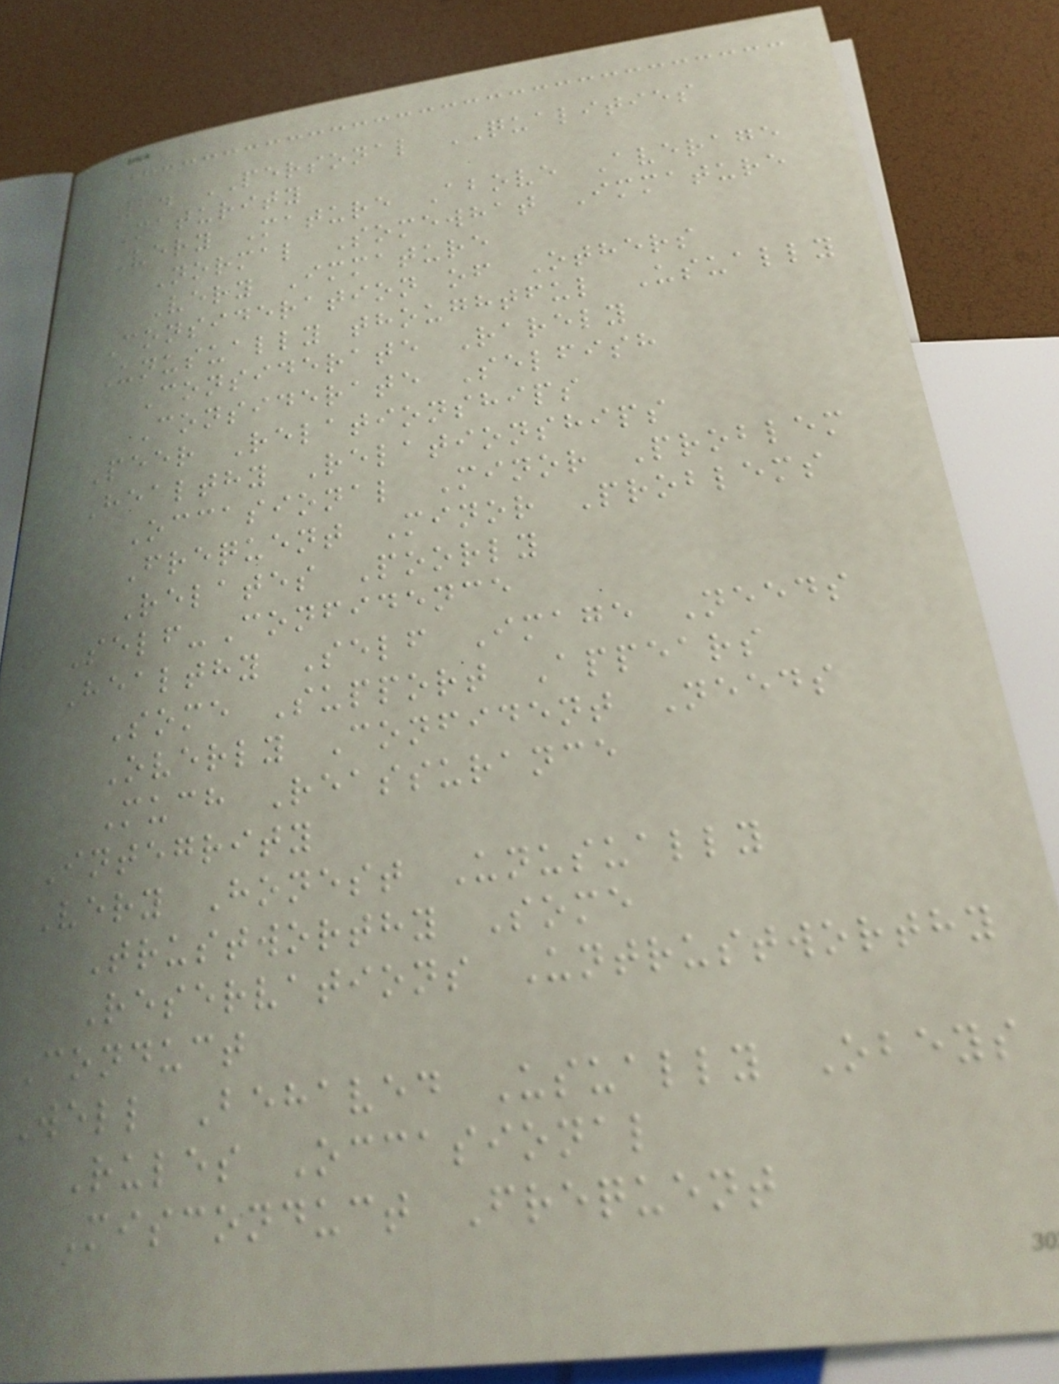2. PERSONAL QUALITIES
Maturity
Very Mature Above Average
Normal Somewhat Immature
Very Immature
Consideration of Others
Unusually thoughtful Usually
Considerate Rarely
Considerate Selfish
Peer Relationships
Healthy Relationships
Occasional Minor Problem
Frequent Minor Problems
Relates Poorly
Self-Confidence
Healthy Self Image Needs
Some Support Appears
Overly Confident Needs
Much Reassurance
Integrity
Very Honest Unusually
Trustworthy Some
Reservations Untrustworthy
Conduct
Well Behaved Usually Obeys
Rules Occasional
Misconduct Frequent
